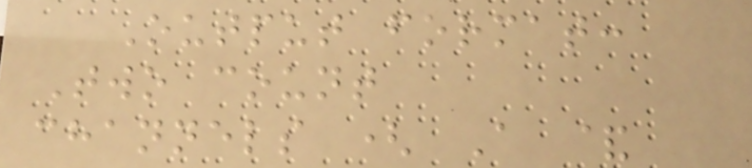Output format:
Two count
channels ( A &
